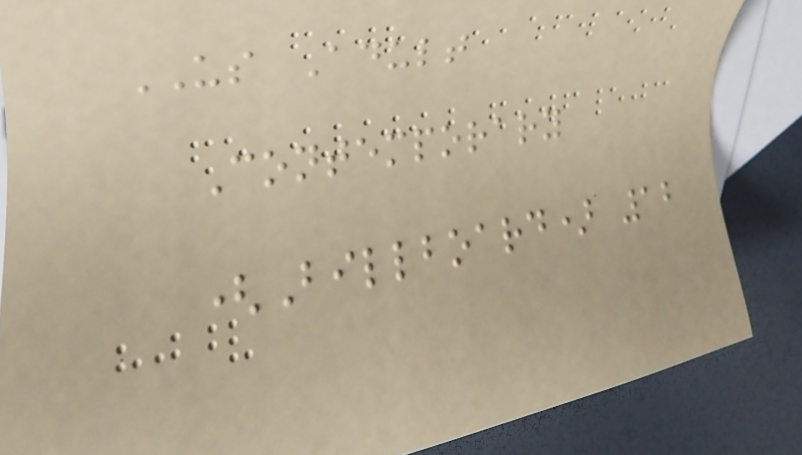US Adult
Contemporary
(Billboard) 12
